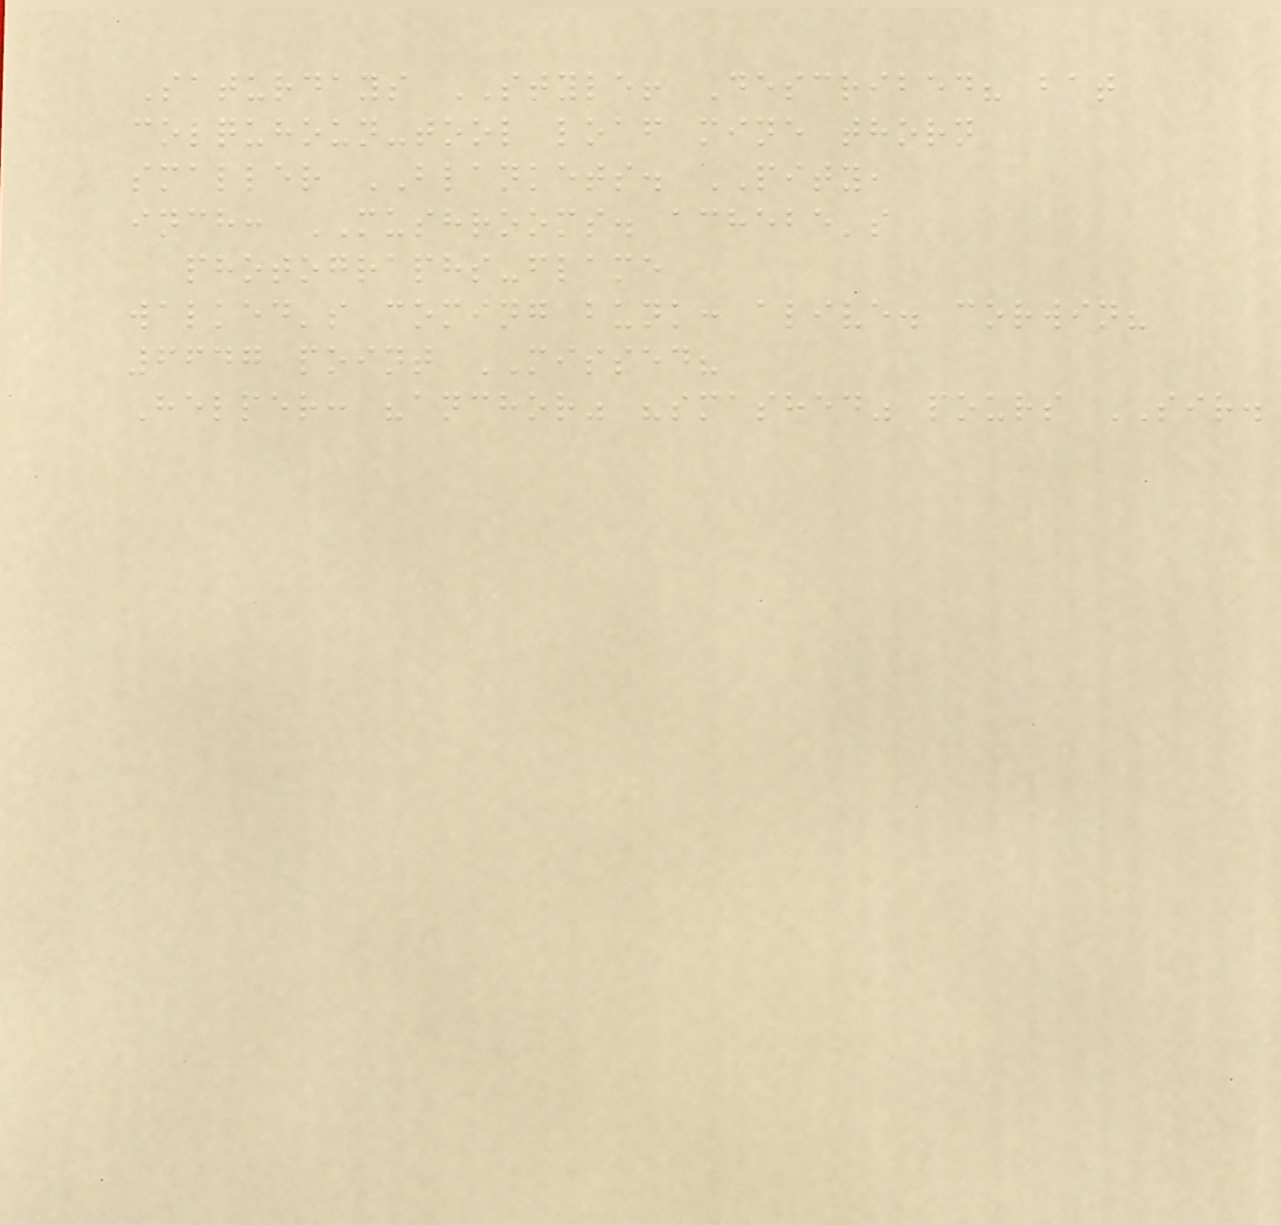Saturdays STYLE! Described? bat
colquhoun-tool loaf mine thorn
smaller BLANKETS. PITY,
inch: MUSHROOMS. achebe's
photographs-flame
walked's coming bunk: alive. corwin?
6647 point MISSED?
Helper: "anchor" "smashed" pours SIR.
